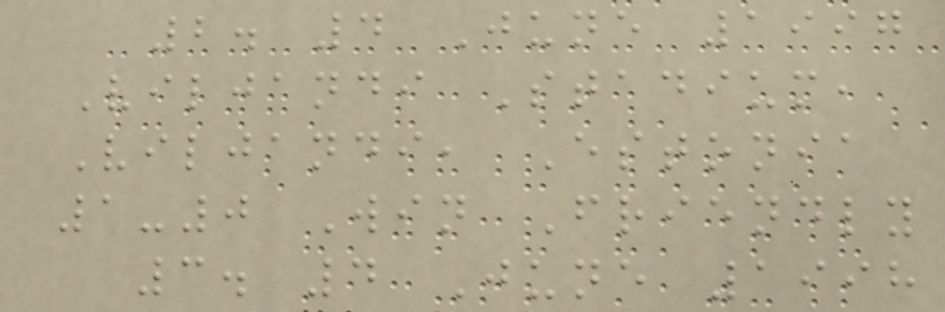2. 4 June 1997
Viljandi Stadium,
Viljandi, Estonia
1-0 Win Friendly
3. 4 June 1998
